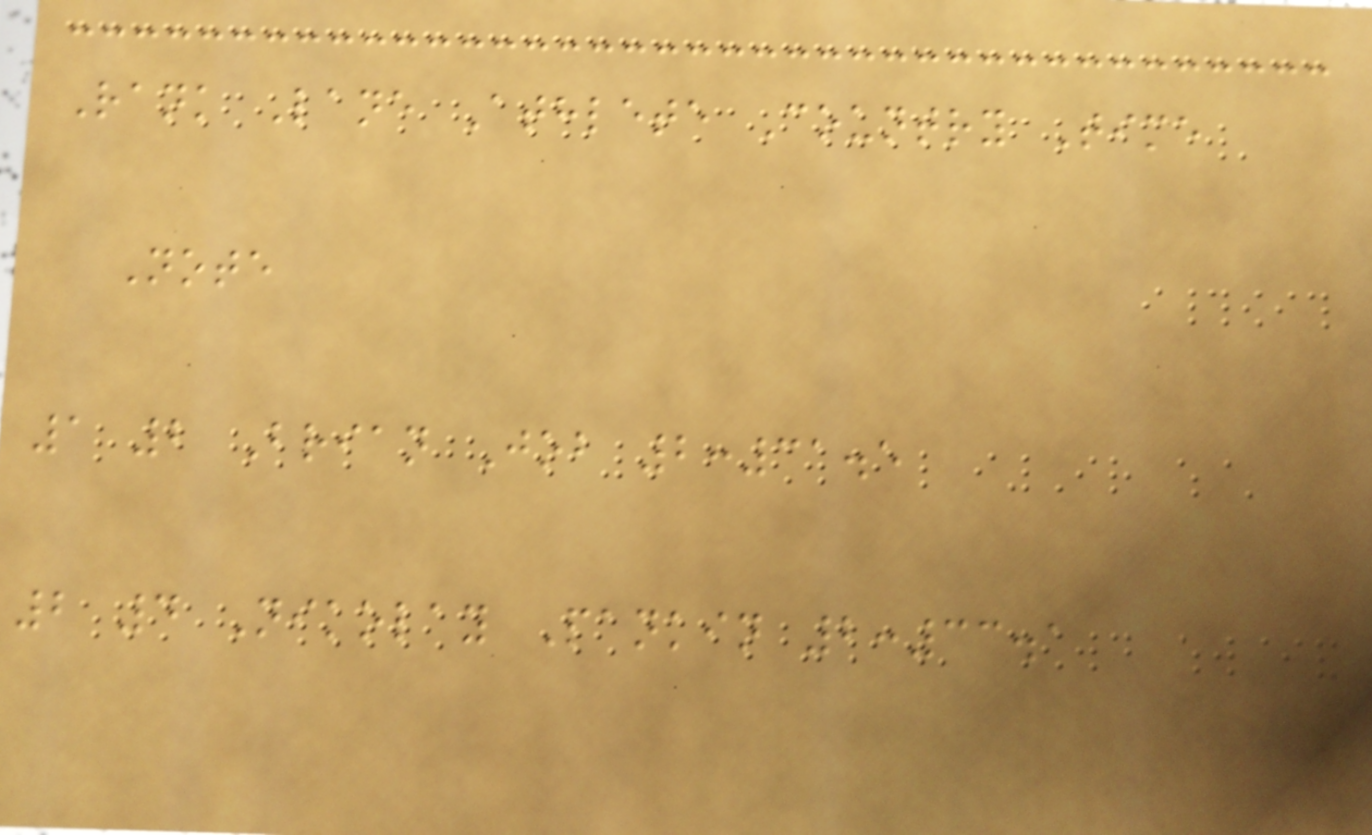Rank Lane Athlete Country Time
Note
1 2 Brian Job 2:31.5
2 4 Nikolay Pankin 2:33.1
